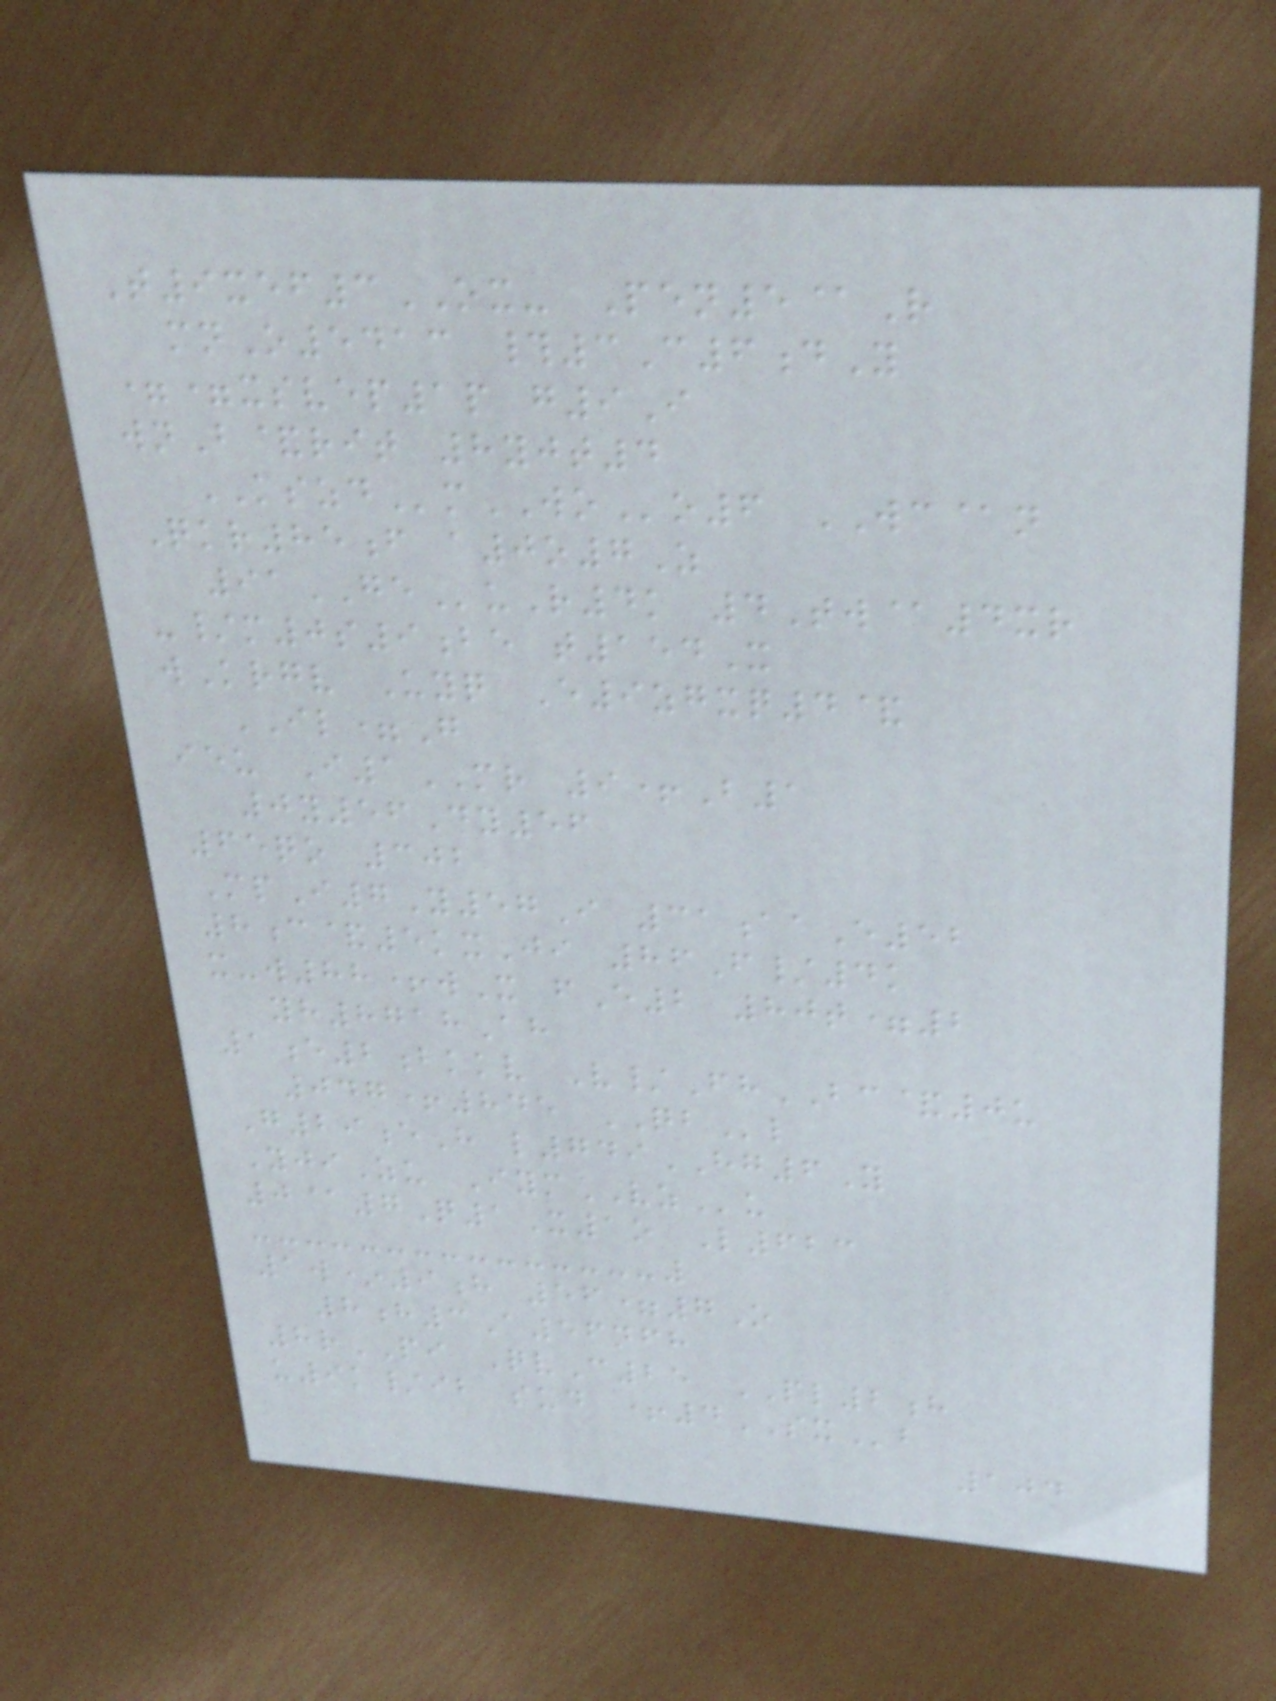T9xef3OX- Pen5@R
mnO5413 #3C6dY
==xsvep1p g9I
wnB&rit 8yjt4
KSZDmWOo6 WC@n
Qkr85f a0o7Z
91GEuR4k 4Tw@4xr
-/m0s9be t154X
wKrgv Uyq E9zgxq4&
IL=G
ieu I1MR 9+B1
0y56Dy56
65qo 302
MpI7Y57I 31aaE52
8c&5kxJi 86F/4k
x-w88+wX fE2 80t=2
yh8718Ah
1e2bkkv V/FhBC&0u
047+845 QBl
G29eH l749HG6Y
YjiZu IymVZu
0@7Q1X1o L623
1w*9h 56=7O
8h3A56nfh
8rPI QvC25 PL2h
u9k/ib sud +4SXb
104
